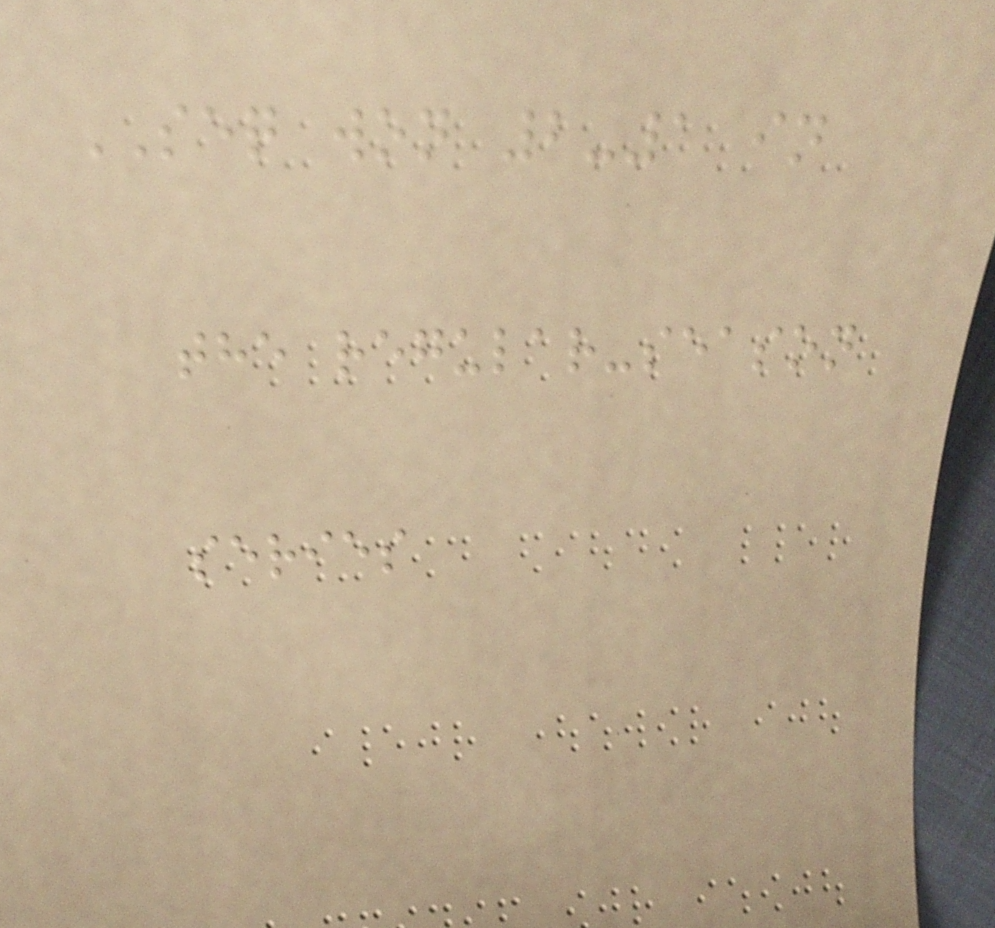SEQ won 2-1 in
the regular-season
series
